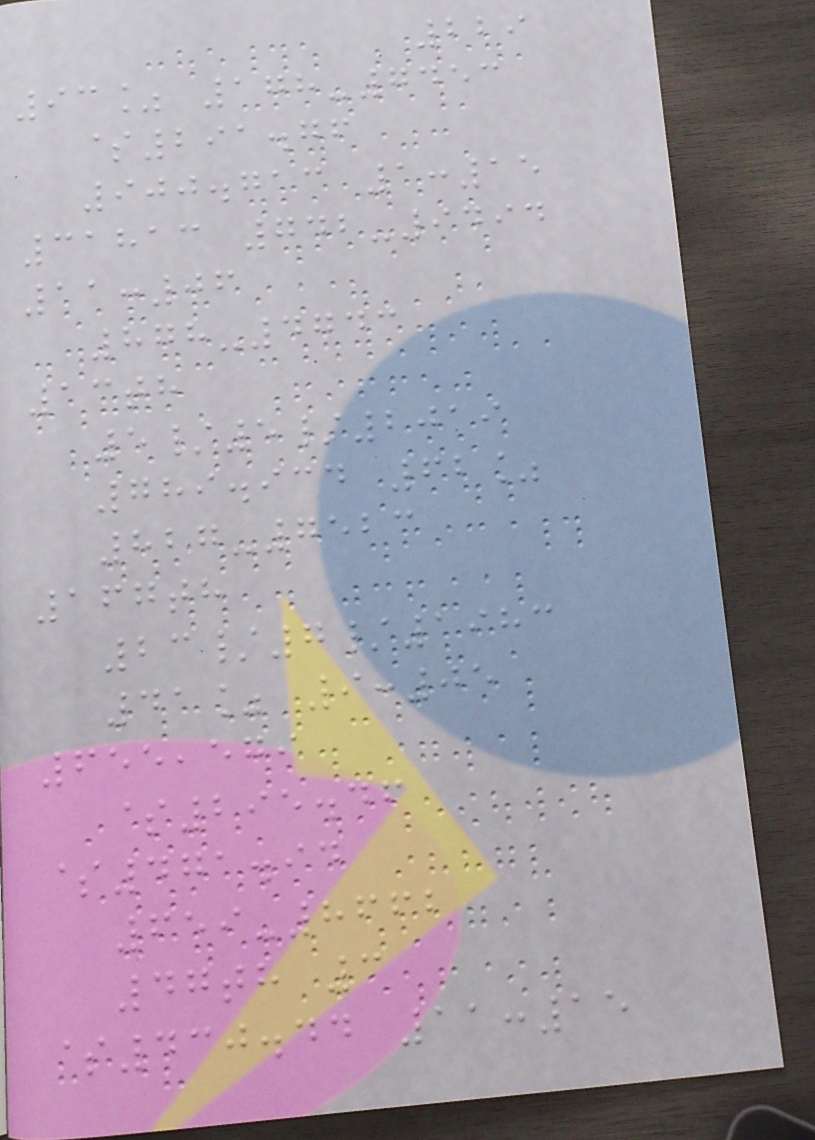229
93% 178-7453
$291.76
900.713 1:15
31813 742-9494
11:06
878-4743
13th
5/5/2019
789.934 62%
827-7523
167th
23/7/1983
41% 9:05
655,579
$295.46
$471.94
659-8662
47th 3
$430.44 11:15
